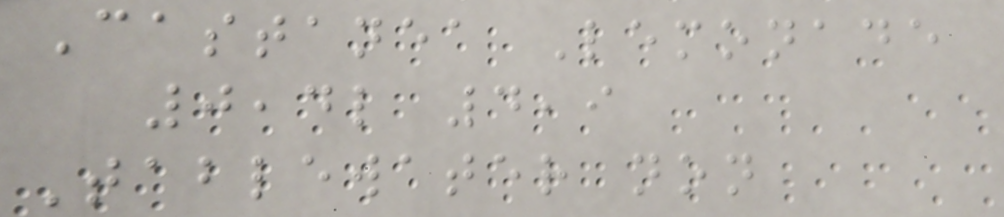Castanea Lemonade
0,4l 4,9
Tablewater non
